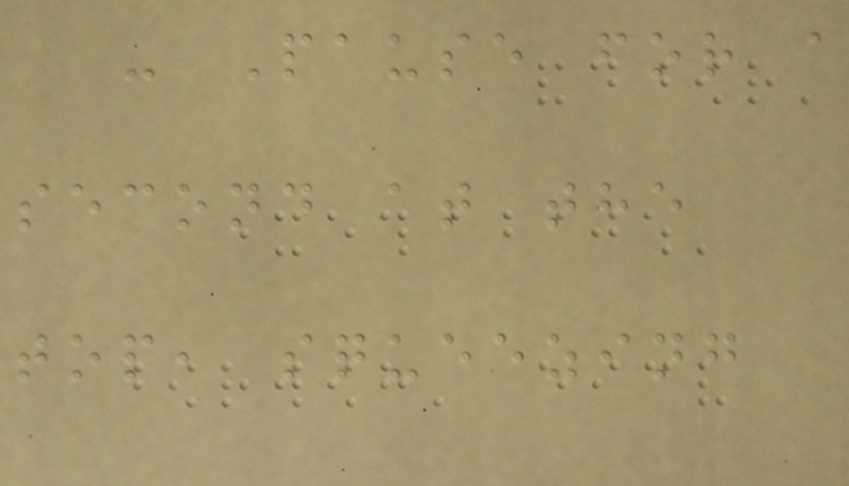- Pause for a
second at the
top, squeezing
